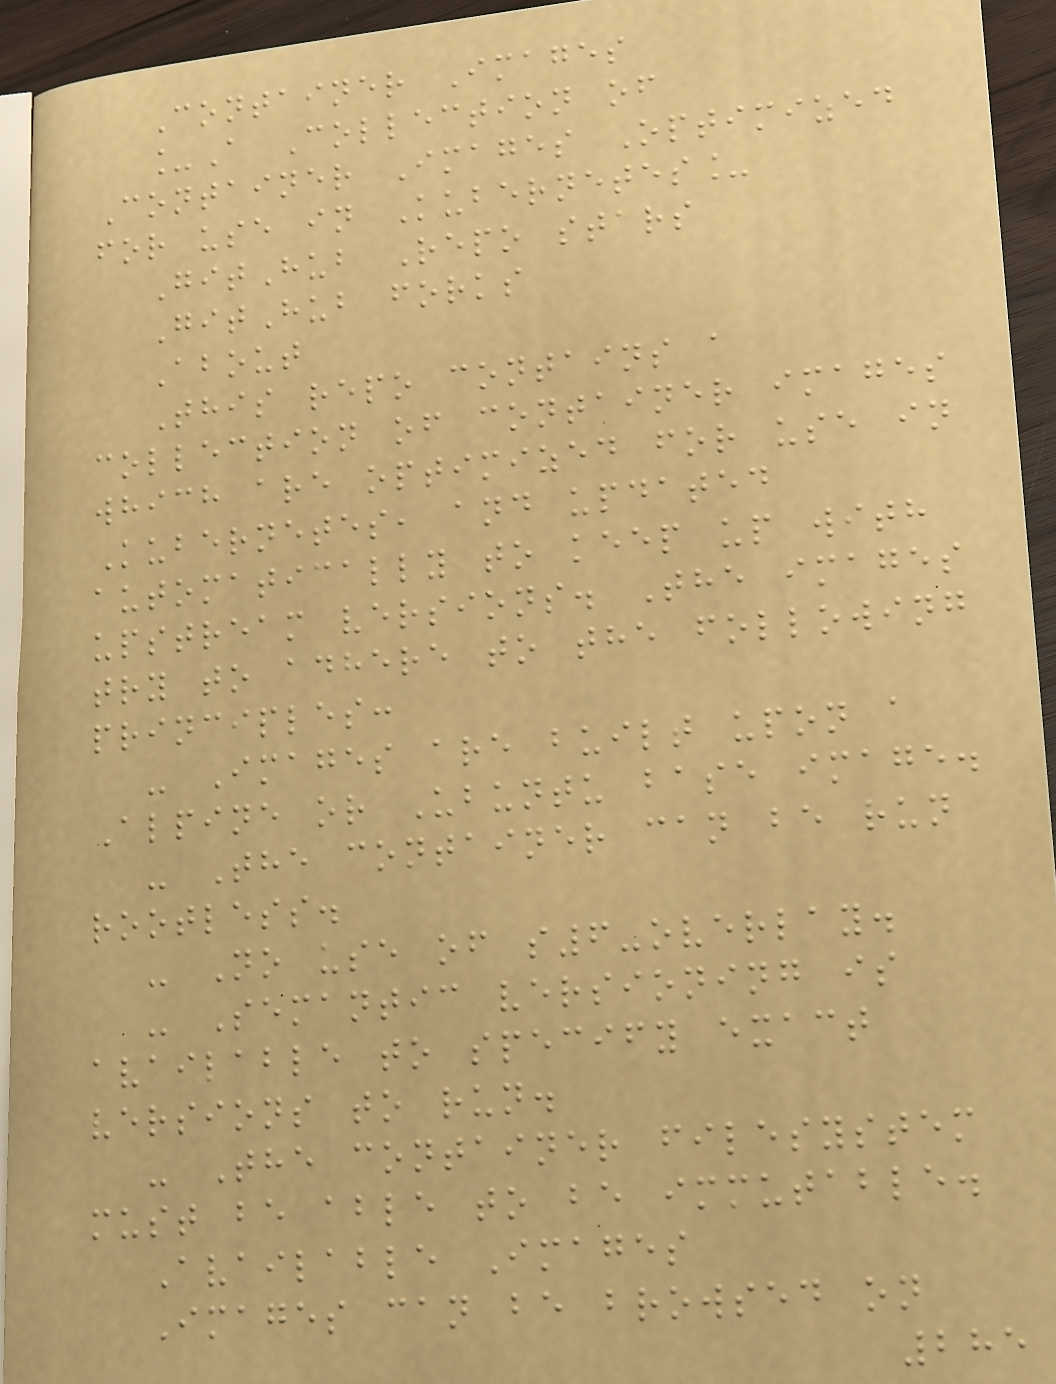Container Images
_A Collection of
Container Images Optimized
for use in Kubernetes_
GitHub Repo stars
GitHub forks
About
This repo contains a
collection of container images
which are optimized for use in
Kubernetes, and updated
automatically to keep up with
upstream versions. The images
try to adhere to the following
principles:
- Images are built upon a
Alpine or Ubuntu base image.
- The container can be run
rootless.
- No use of s6-overlay.
- Semantic versioning is
available to specify exact
versions to run.
- The container filesystem
must be able to be immutable.
Available Images
Images can be browsed on
285
